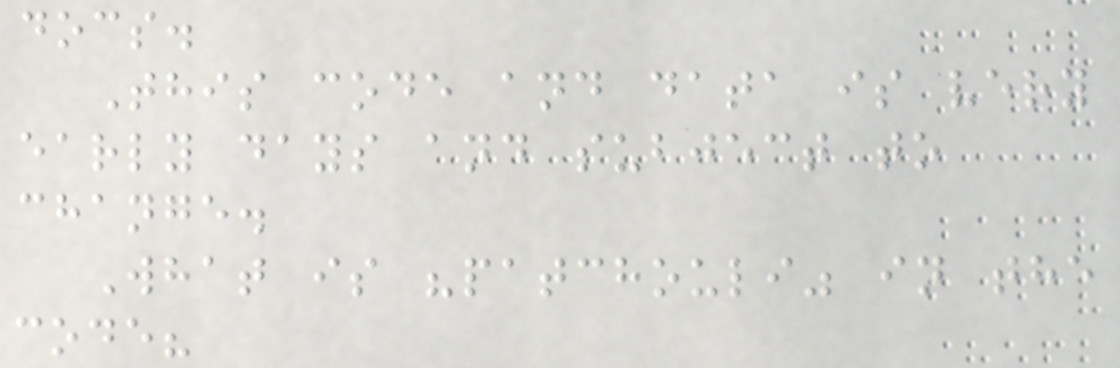docs.
This code and data is very
early days and subject to
change.
What is "patchouli" in the
code?
